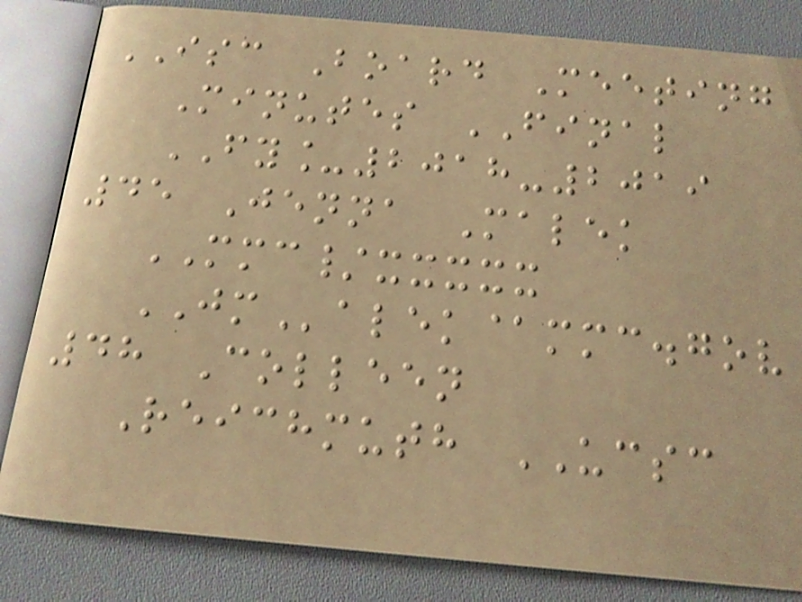ISC Board Meeting
Minutes FINAL
FY_2018-2019
45 Jenna Malek
MMC/xxxxx
JMalek@mmc.gov
48 Colleen
Reichmuth UCSC
